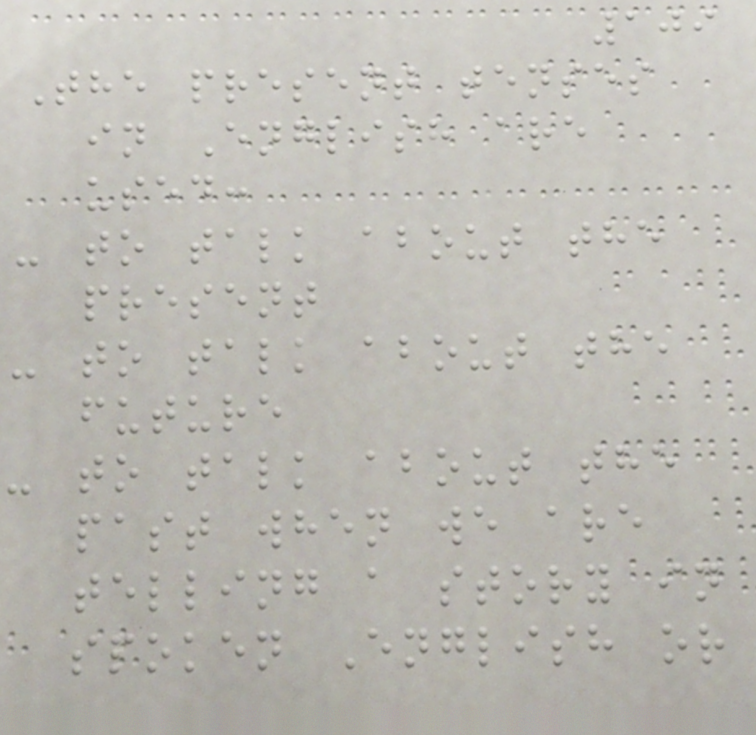109
The present tenses
in English are
used:
- to talk about the
present
- to talk about the
future
- to talk about the
past when we are
telling a story in
spoken English or
